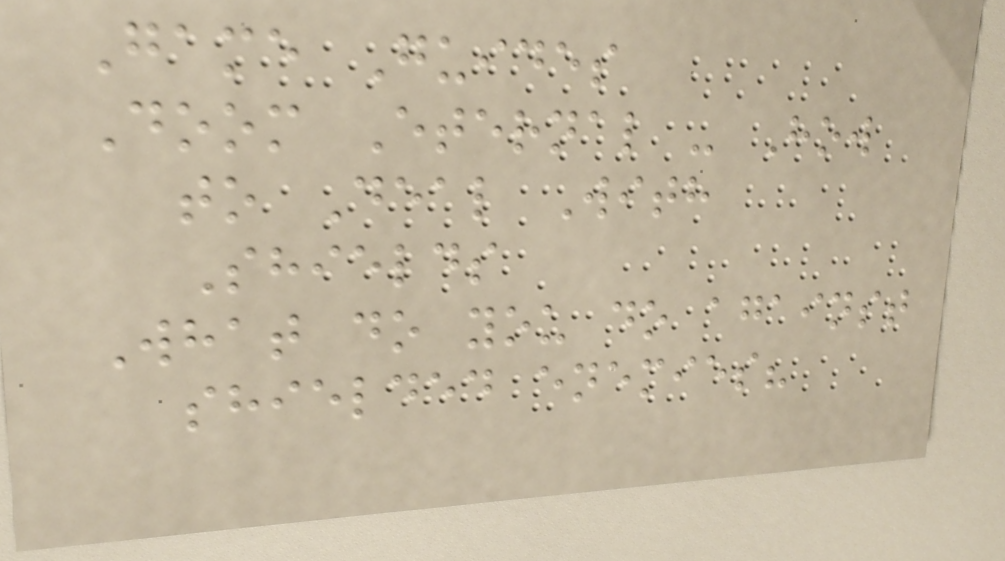Game Guides
Doom Eternal - How
to Deal With
Shields
What do you do against
shielded enemies?
